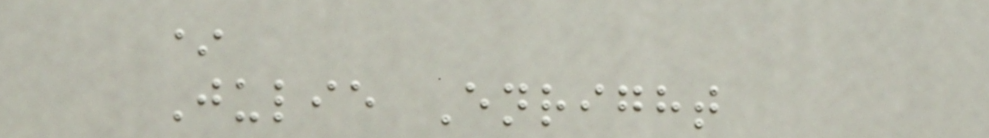*
Julie Enright
